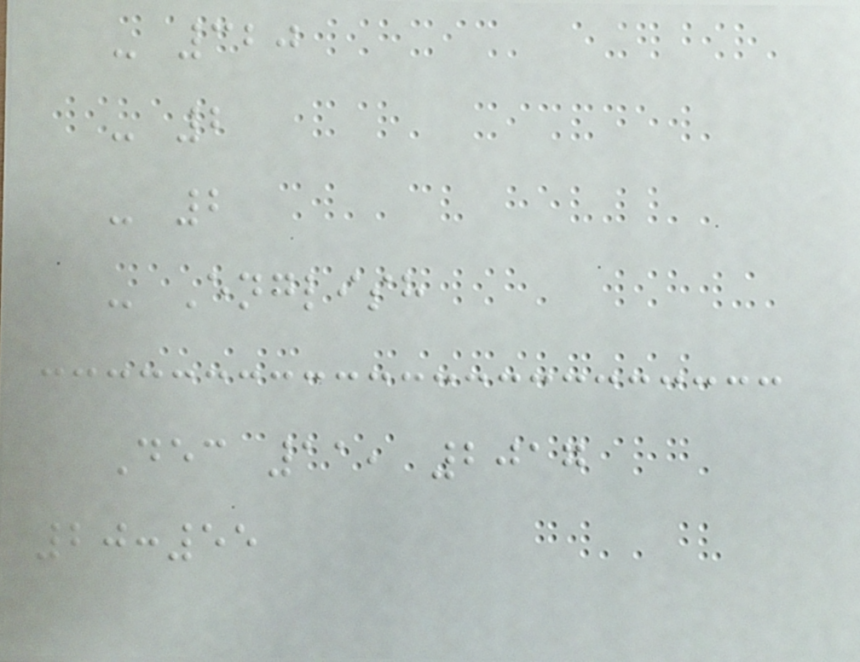- 320
- 2
- 2
- English
Dec 11, 2017
20:55
